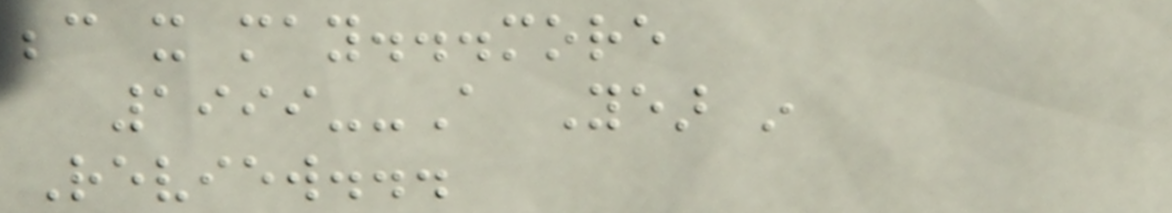because it may...more
1999--A Year in
Review...
